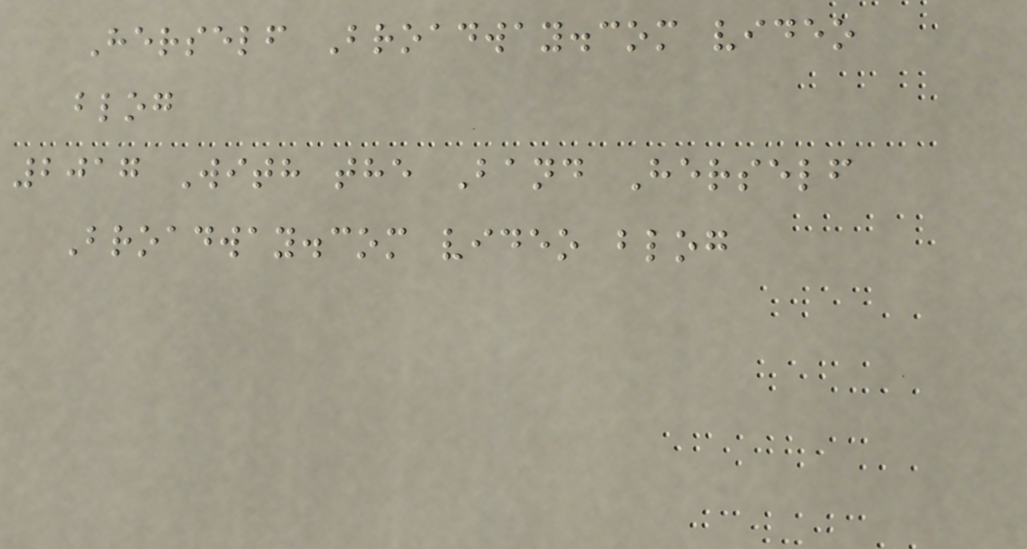Herself Broadway.com video
blog
2017 With the Band Herself
Broadway.com video blog
